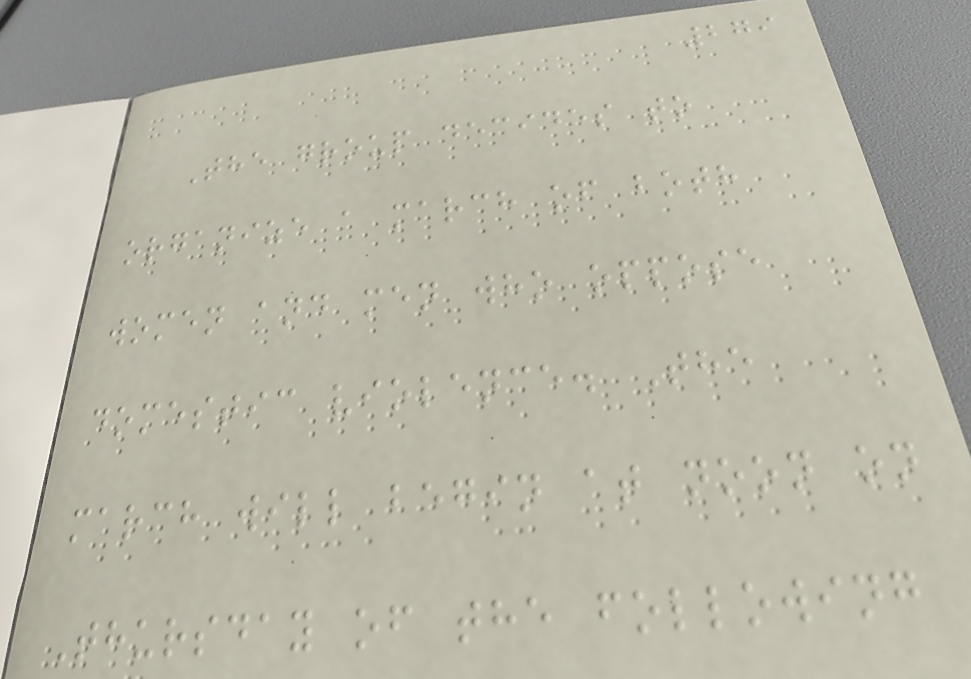279
The group decides to
organize a march of both
women and men who oppose
domestic violence. The
march will begin at noon on
Thursday of the following
